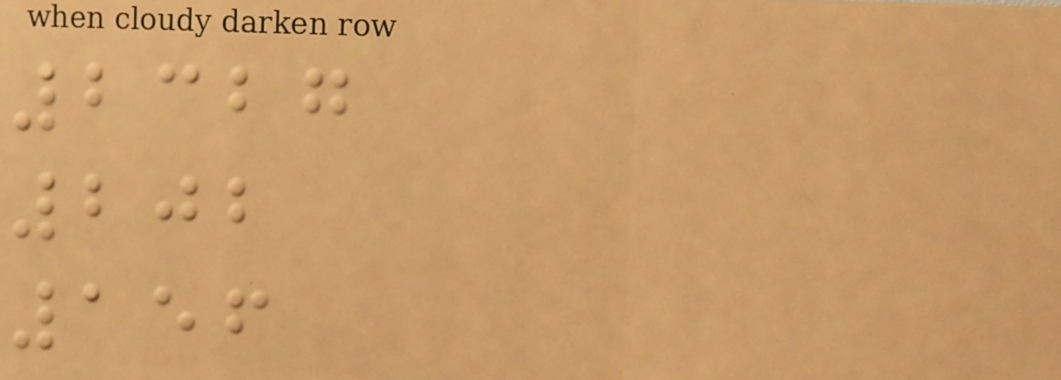2327
202
156
